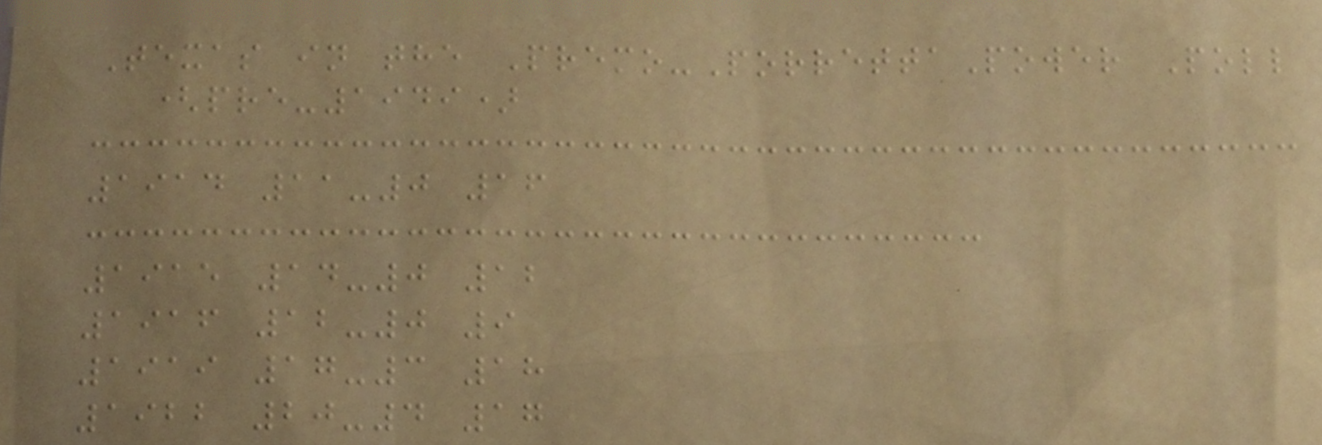Texas in the Premo-PorrettaPower Poll
(pre-1949)
1914 11-0 16
1915 14-0 12
1916 12-0 9
1919 17-3 18
1922 20-4 17
